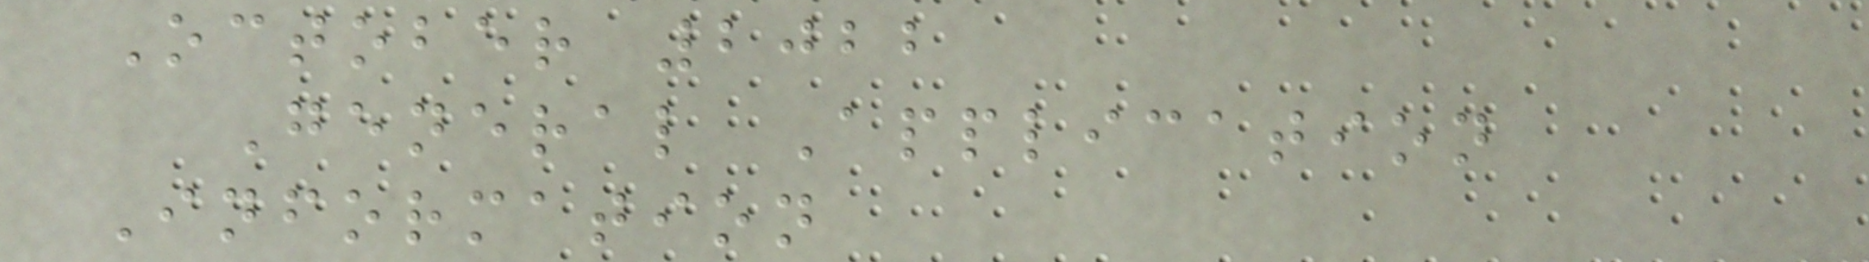October 2022
General Application
Information
